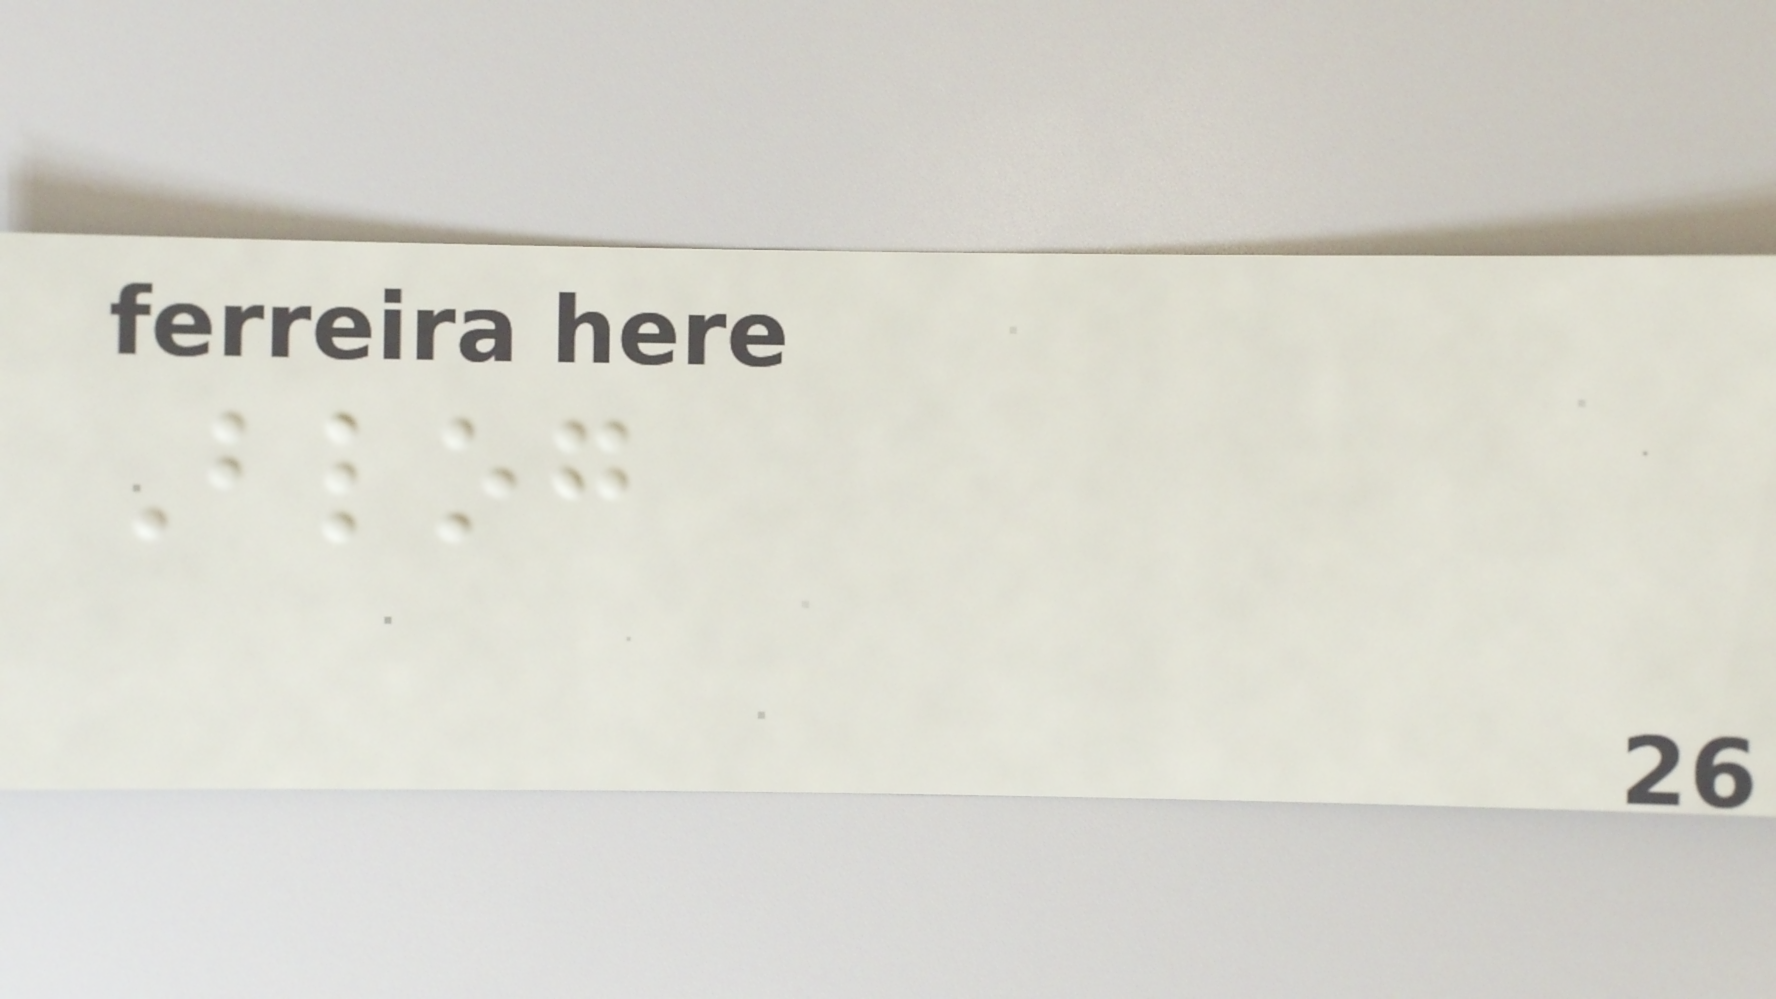Blog
